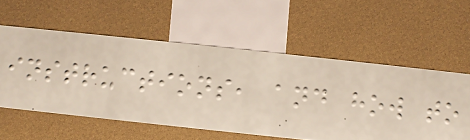instructions, and how to
